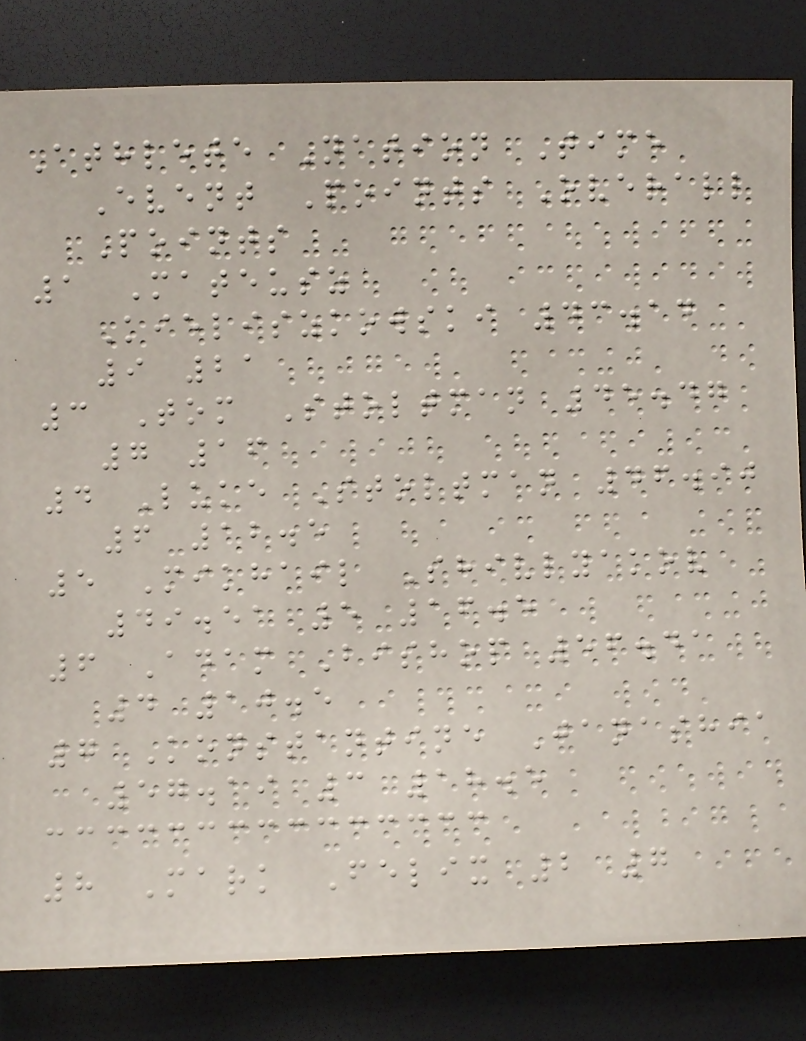Athlete Nation Time
Event Points Overall
Points
1 Mateusz
Kieliszkowski 43.14
9 21
3 Tom Stoltman 45.47
7 16
4 Luke Stoltman 46.90
6 12.5
5 Mikhail Shivlyakov
49.51 5 16.5
6 Adam Bishop 56.41
4 10.5
7 Konstantine Janashia
57.19 3 18.5
8 Mark Felix 2 7
